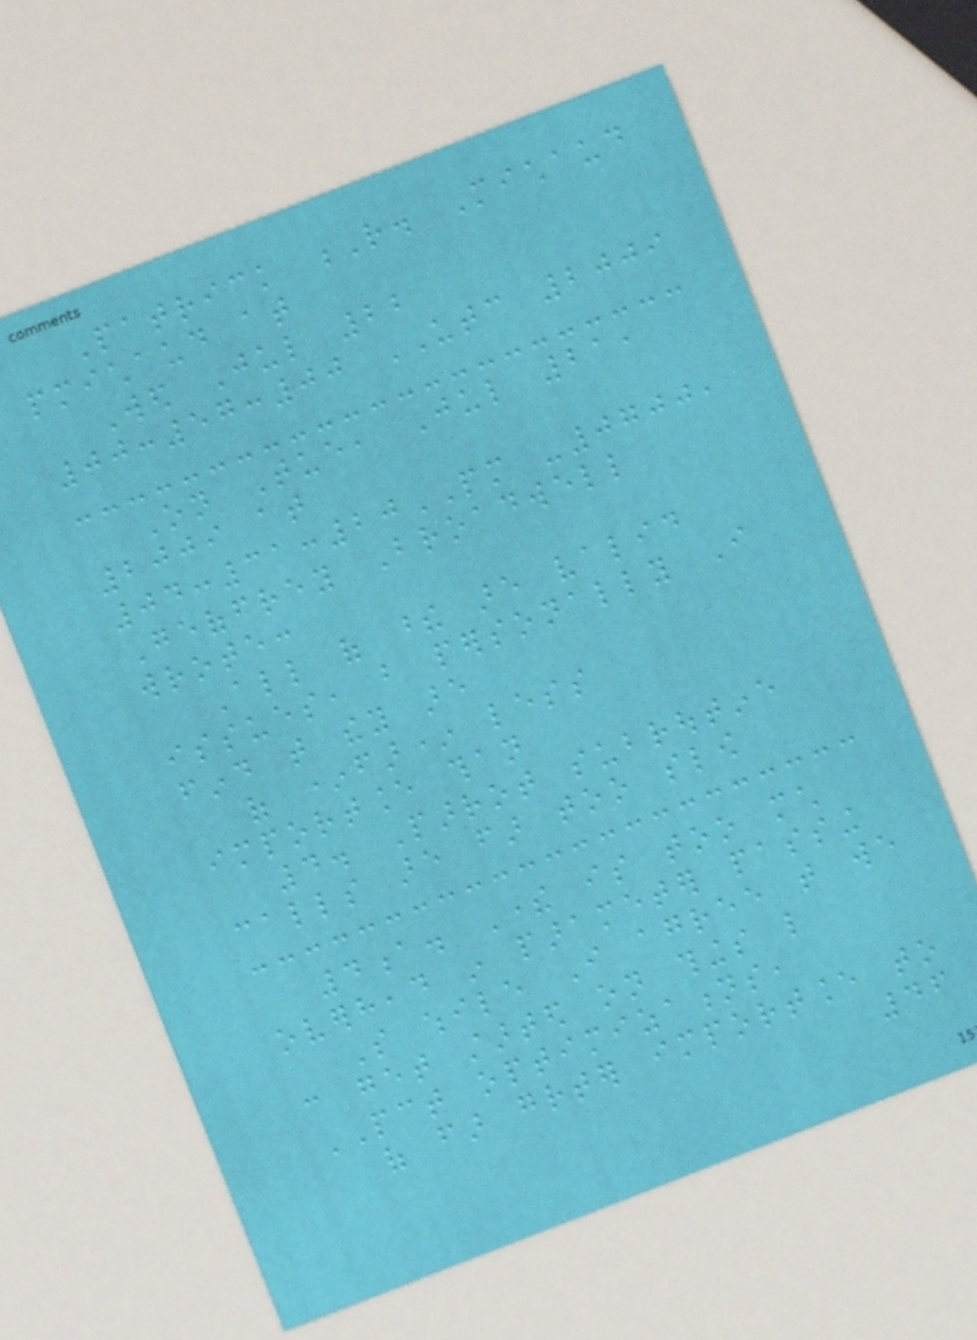Patrick R. Michaud
pmichaud at
Wed Jul 22
00:57:00 UTC 2009
On Tue, Jul 21,
2009 at
04:31:20PM -0700,
Geoffrey Broadwell
wrote:
All of these are valid
issues, but personally I
find that they are
of *far* less
importance than
4. Parrot subroutine
calls are far too slow
4a. There is too much
overhead in parameter passing
So while I agree that we
can get started on things like
PCT optimizations,
of far greater importance to
46
